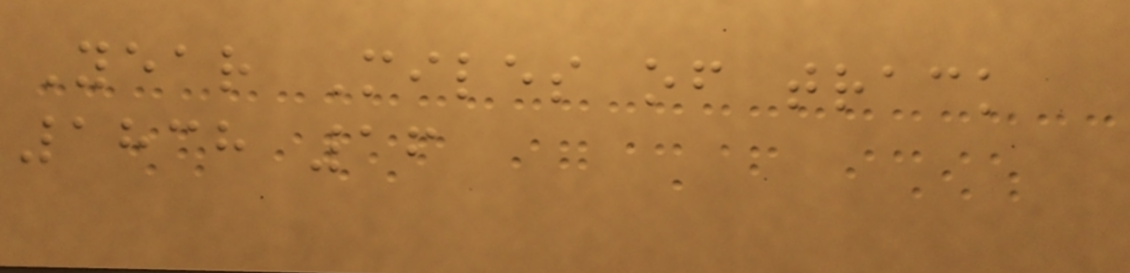Year Miles of track
1838 16
